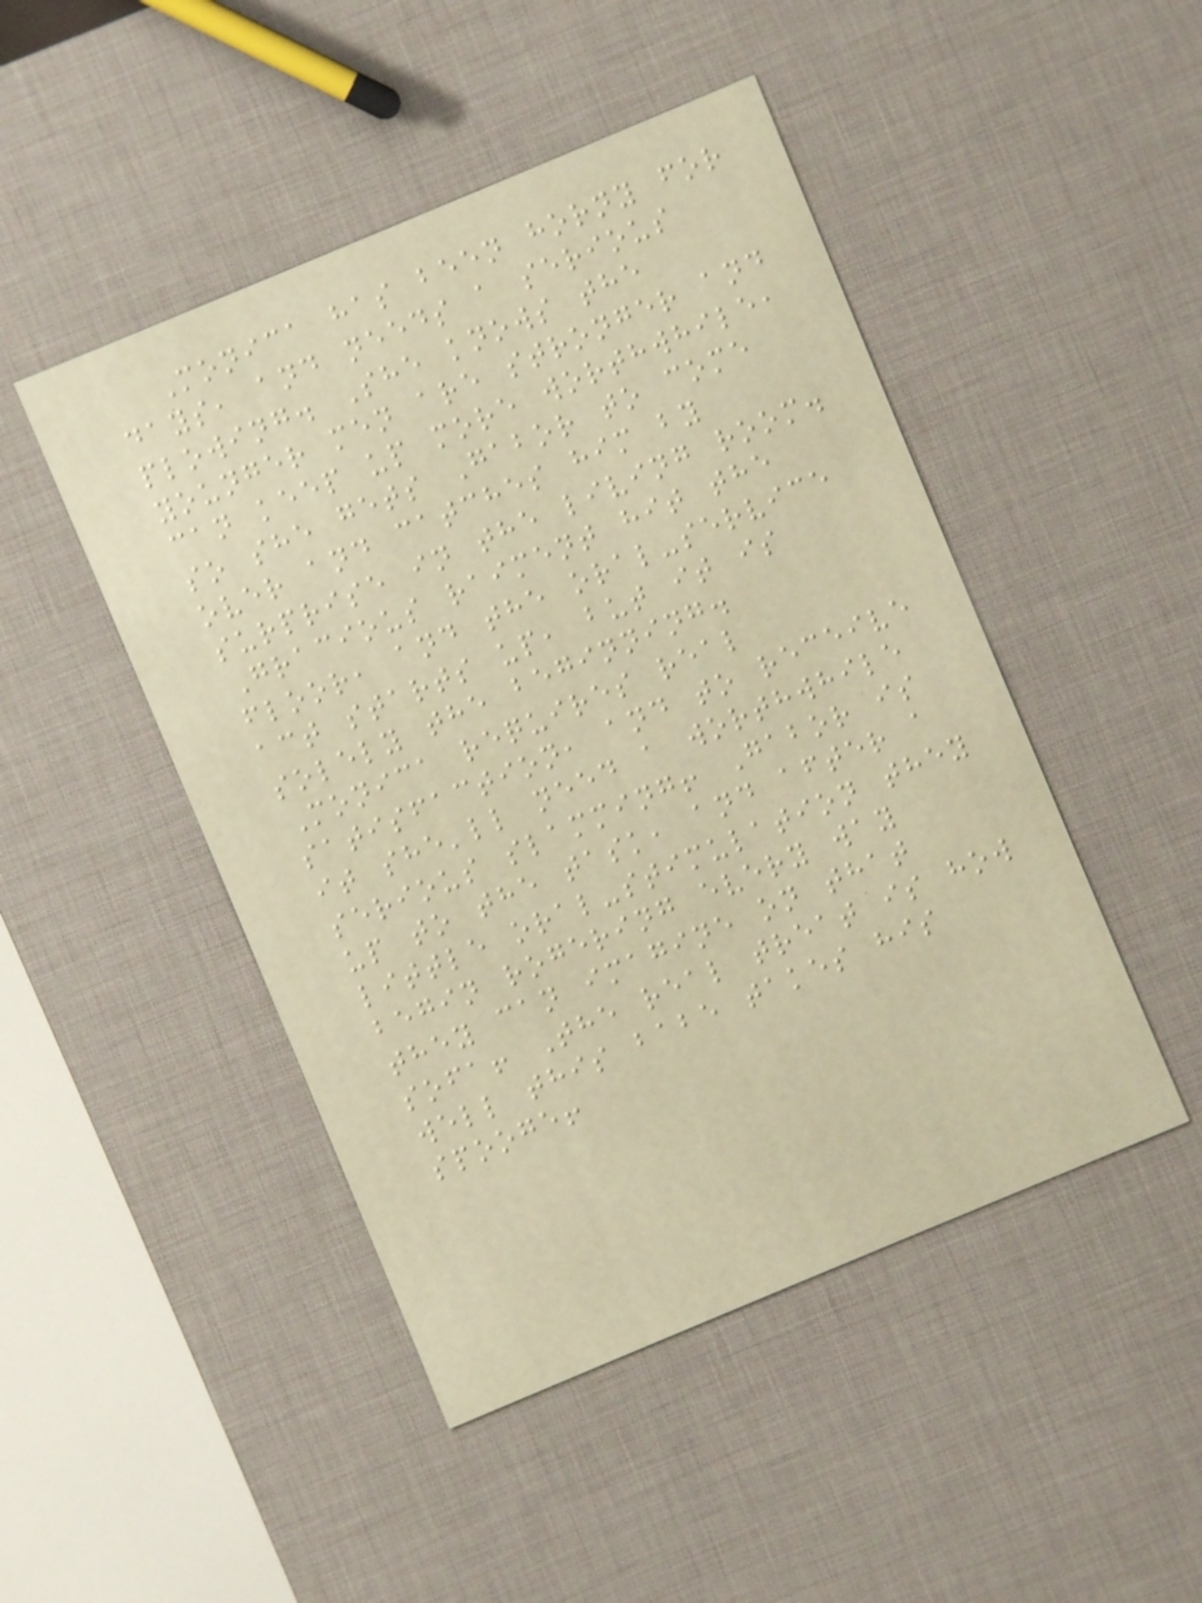Monica has been horny for
days, and needs a serious
plowing. She knows the
younger men are stronger and
can keep up more worthwhile,
so she gets Gabor to come
over and catches him by
surprise in the living room.
Gracious raiment hit the
floor, and the oral-service
act starts up, but it is
solely the beginning.
Monica requires real
satisfaction, and to receive
it she'll need a worthwhile
serious slamming! Gabor is
up to the task, and after a
little oral-stimulation they
begin rogering every way
they can imagine on that
sofa! The real treat is how
well this babe takes his
spooge!
